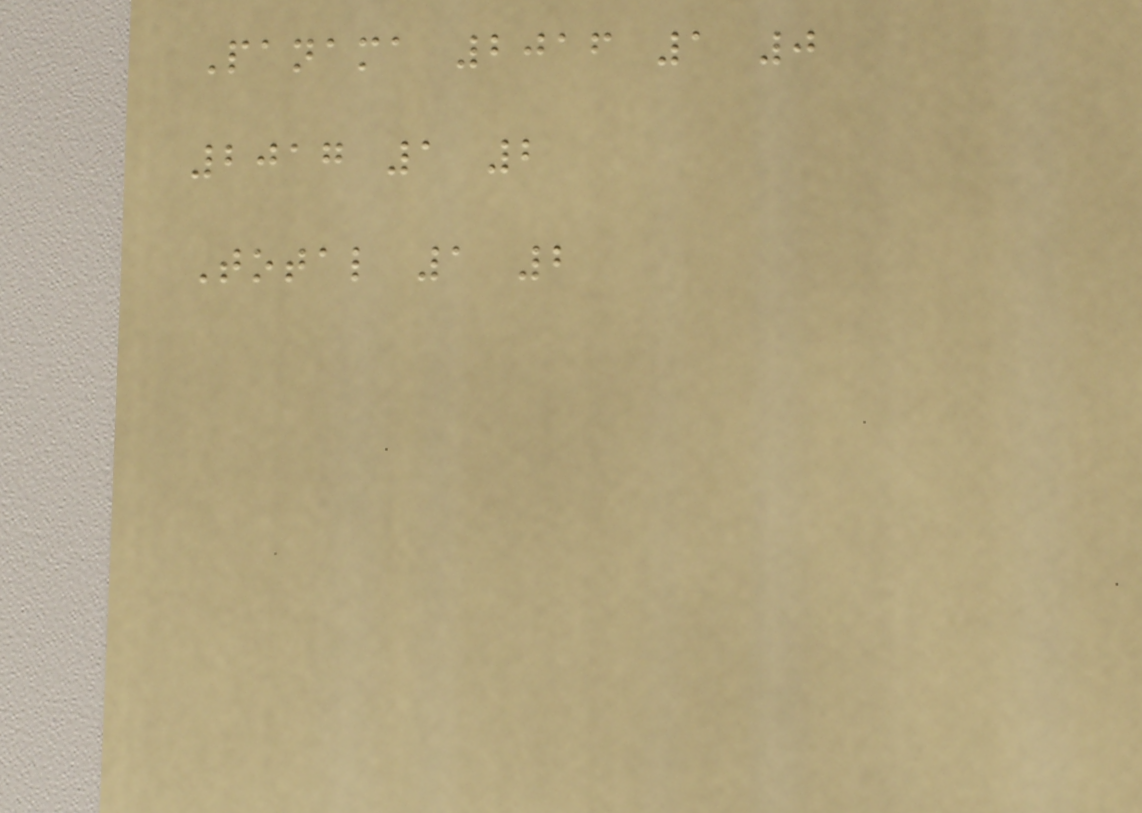Panama 2016 1 0
2017 1 2
Total 1 2
